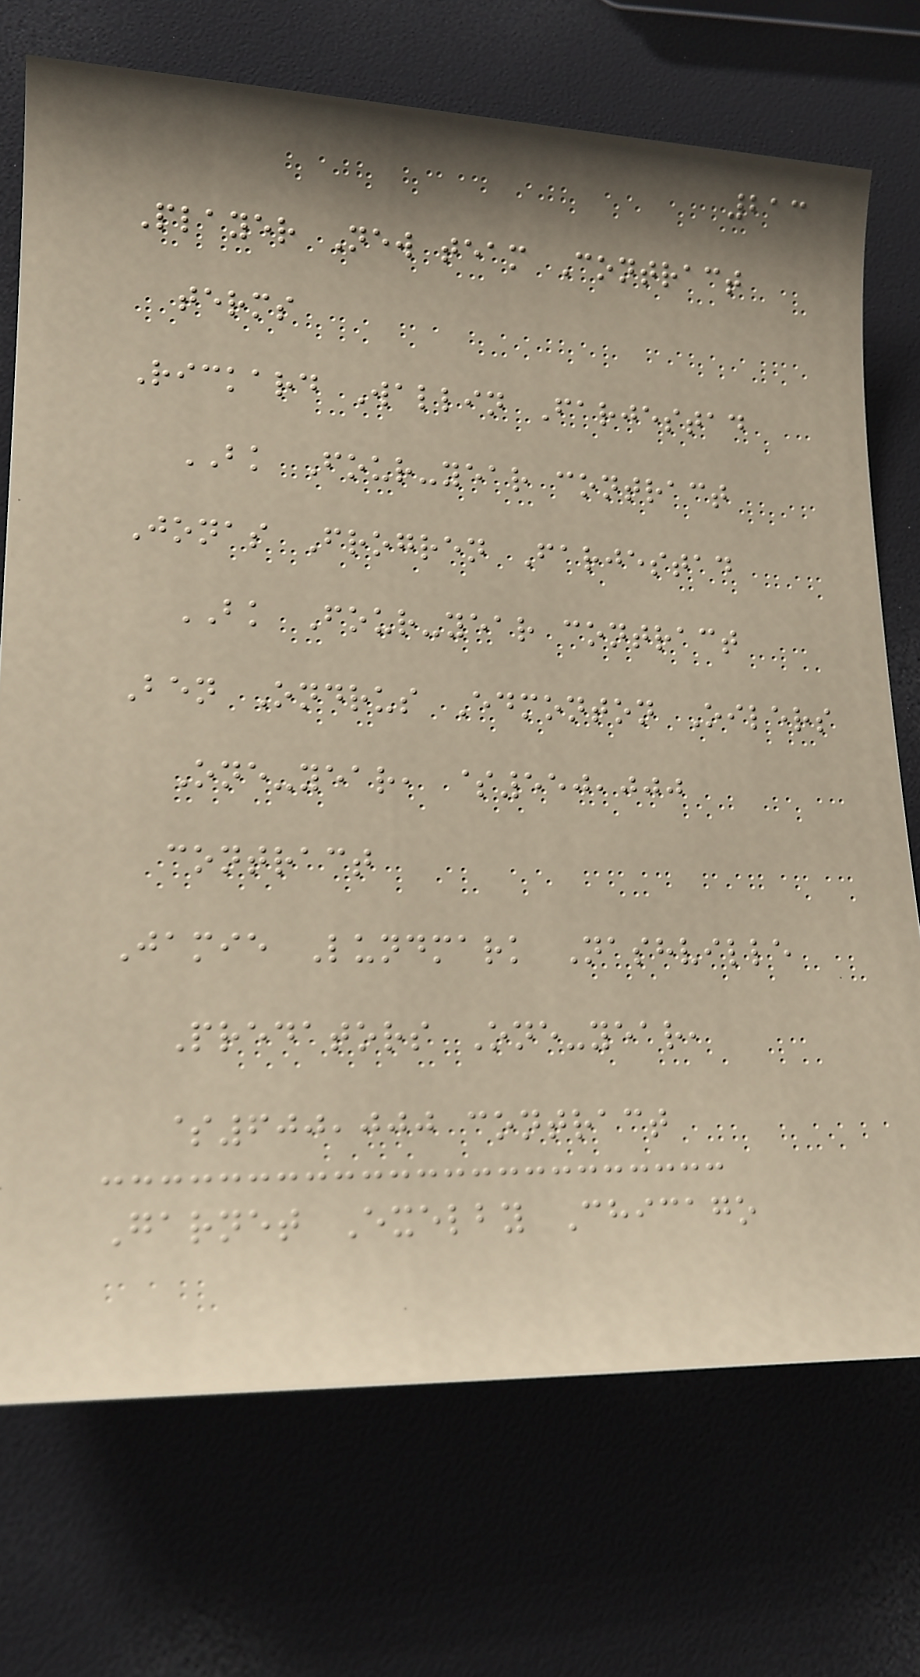213
Player New team Contract
terms
Rickard Wallin Farjestad
BK Four-year contract
Jonas Frogren Farjestad
BK Four-year contract
Ben Ondrus Edmonton Oilers
One-year, $550,000
contract
Jamie Lundmark Nashville
Predators One-year,
$600,000 contract
Garnet Exelby Chicago
